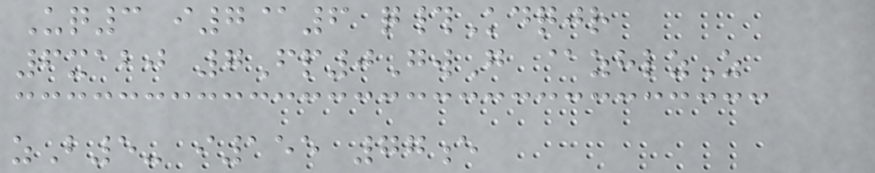Uq3 i7@6 q#Kdqjr
6xabj 7Fp0GwG @zhlzZ
zB5- i155 77e
